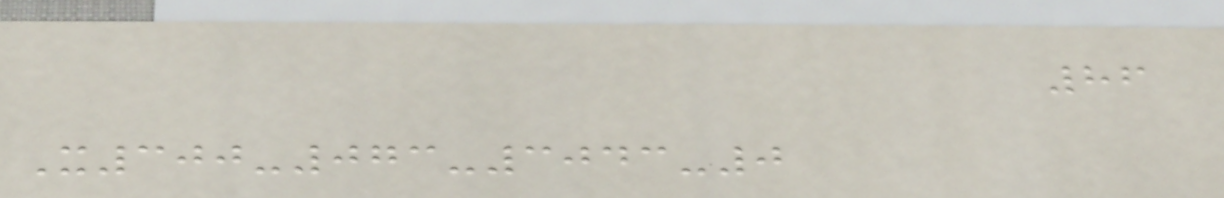86
X300-073-3043-0
